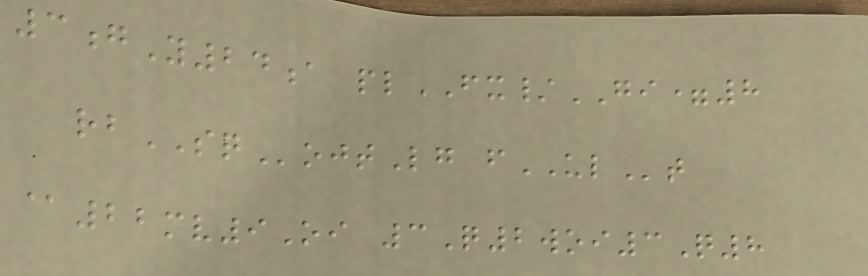3gY24a plFX/GI=8
rbSQojtLg fULt
@22mv9Oi 3Q2woi3Q8
